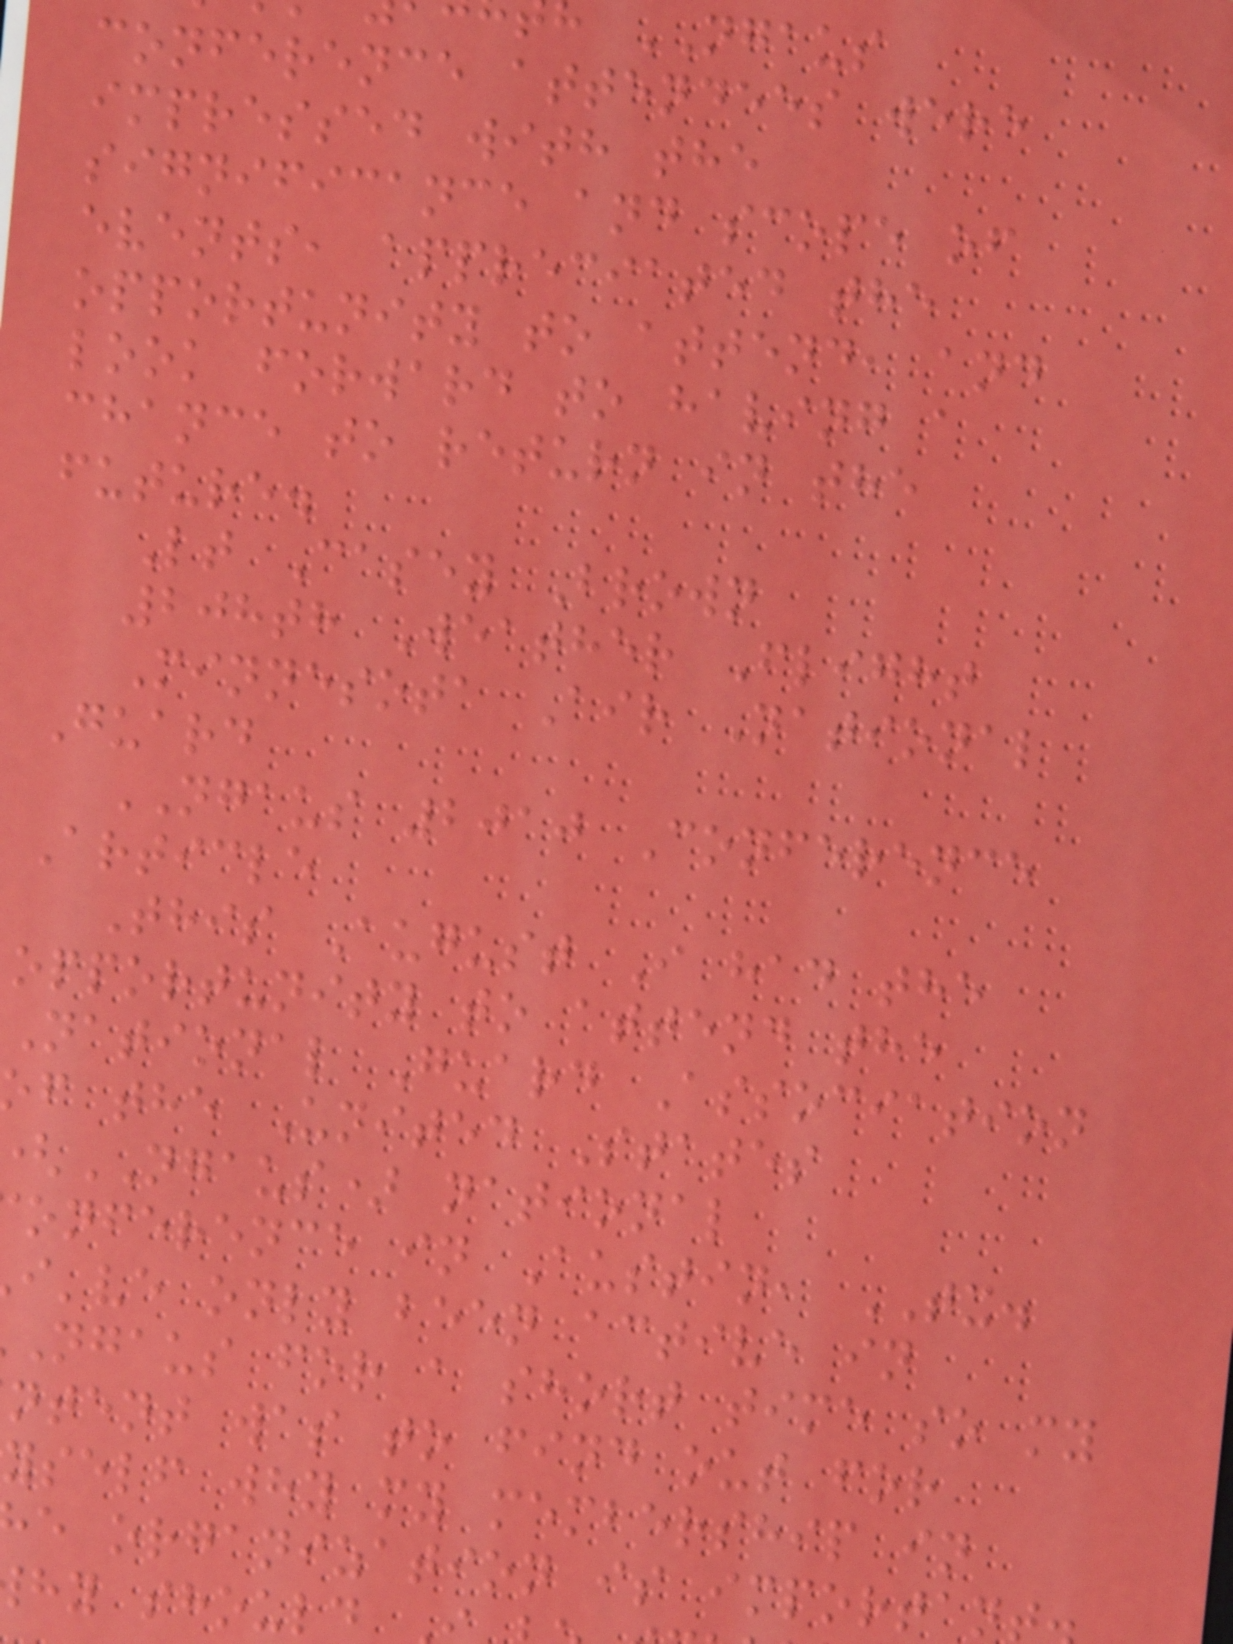NGAUS
conference attendees were
impressed with the
significance and scope of
events, appreciated the
opportunity to attend, and
look forward to having a
chance to return in the
future.
Lt Casey Brown
208th Weather Flight
Minnesota Air National
Guard
NGAUS 2010 Conference
Article
This August I had the
opportunity to attend the
National Guard Association
of the United States
NGAUS) national
onference in Austin, TX.
i've only been active in
ngaus for a short time so my
ntent was to find out for
yself why my membership in
e organization is importan
hy should
